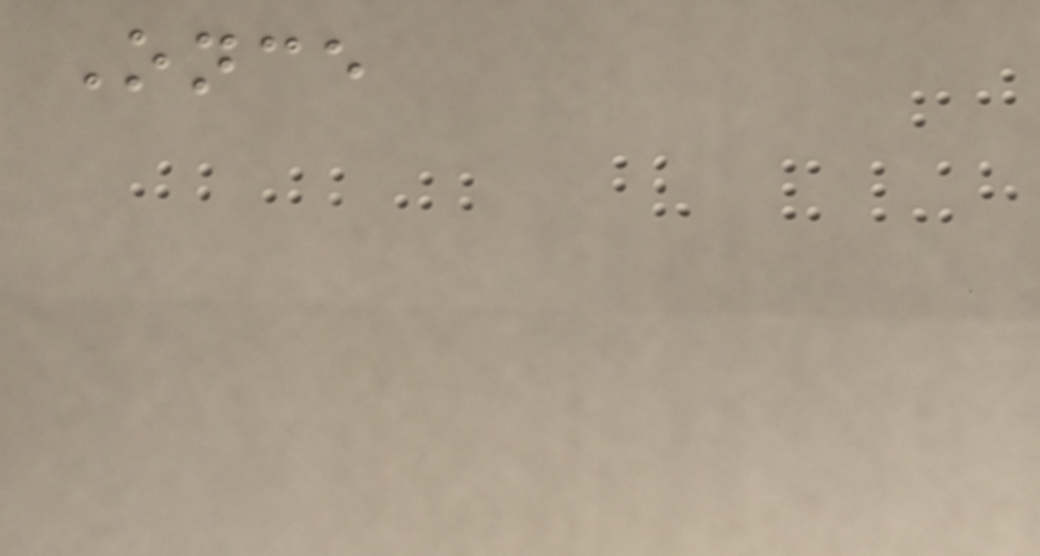Once
